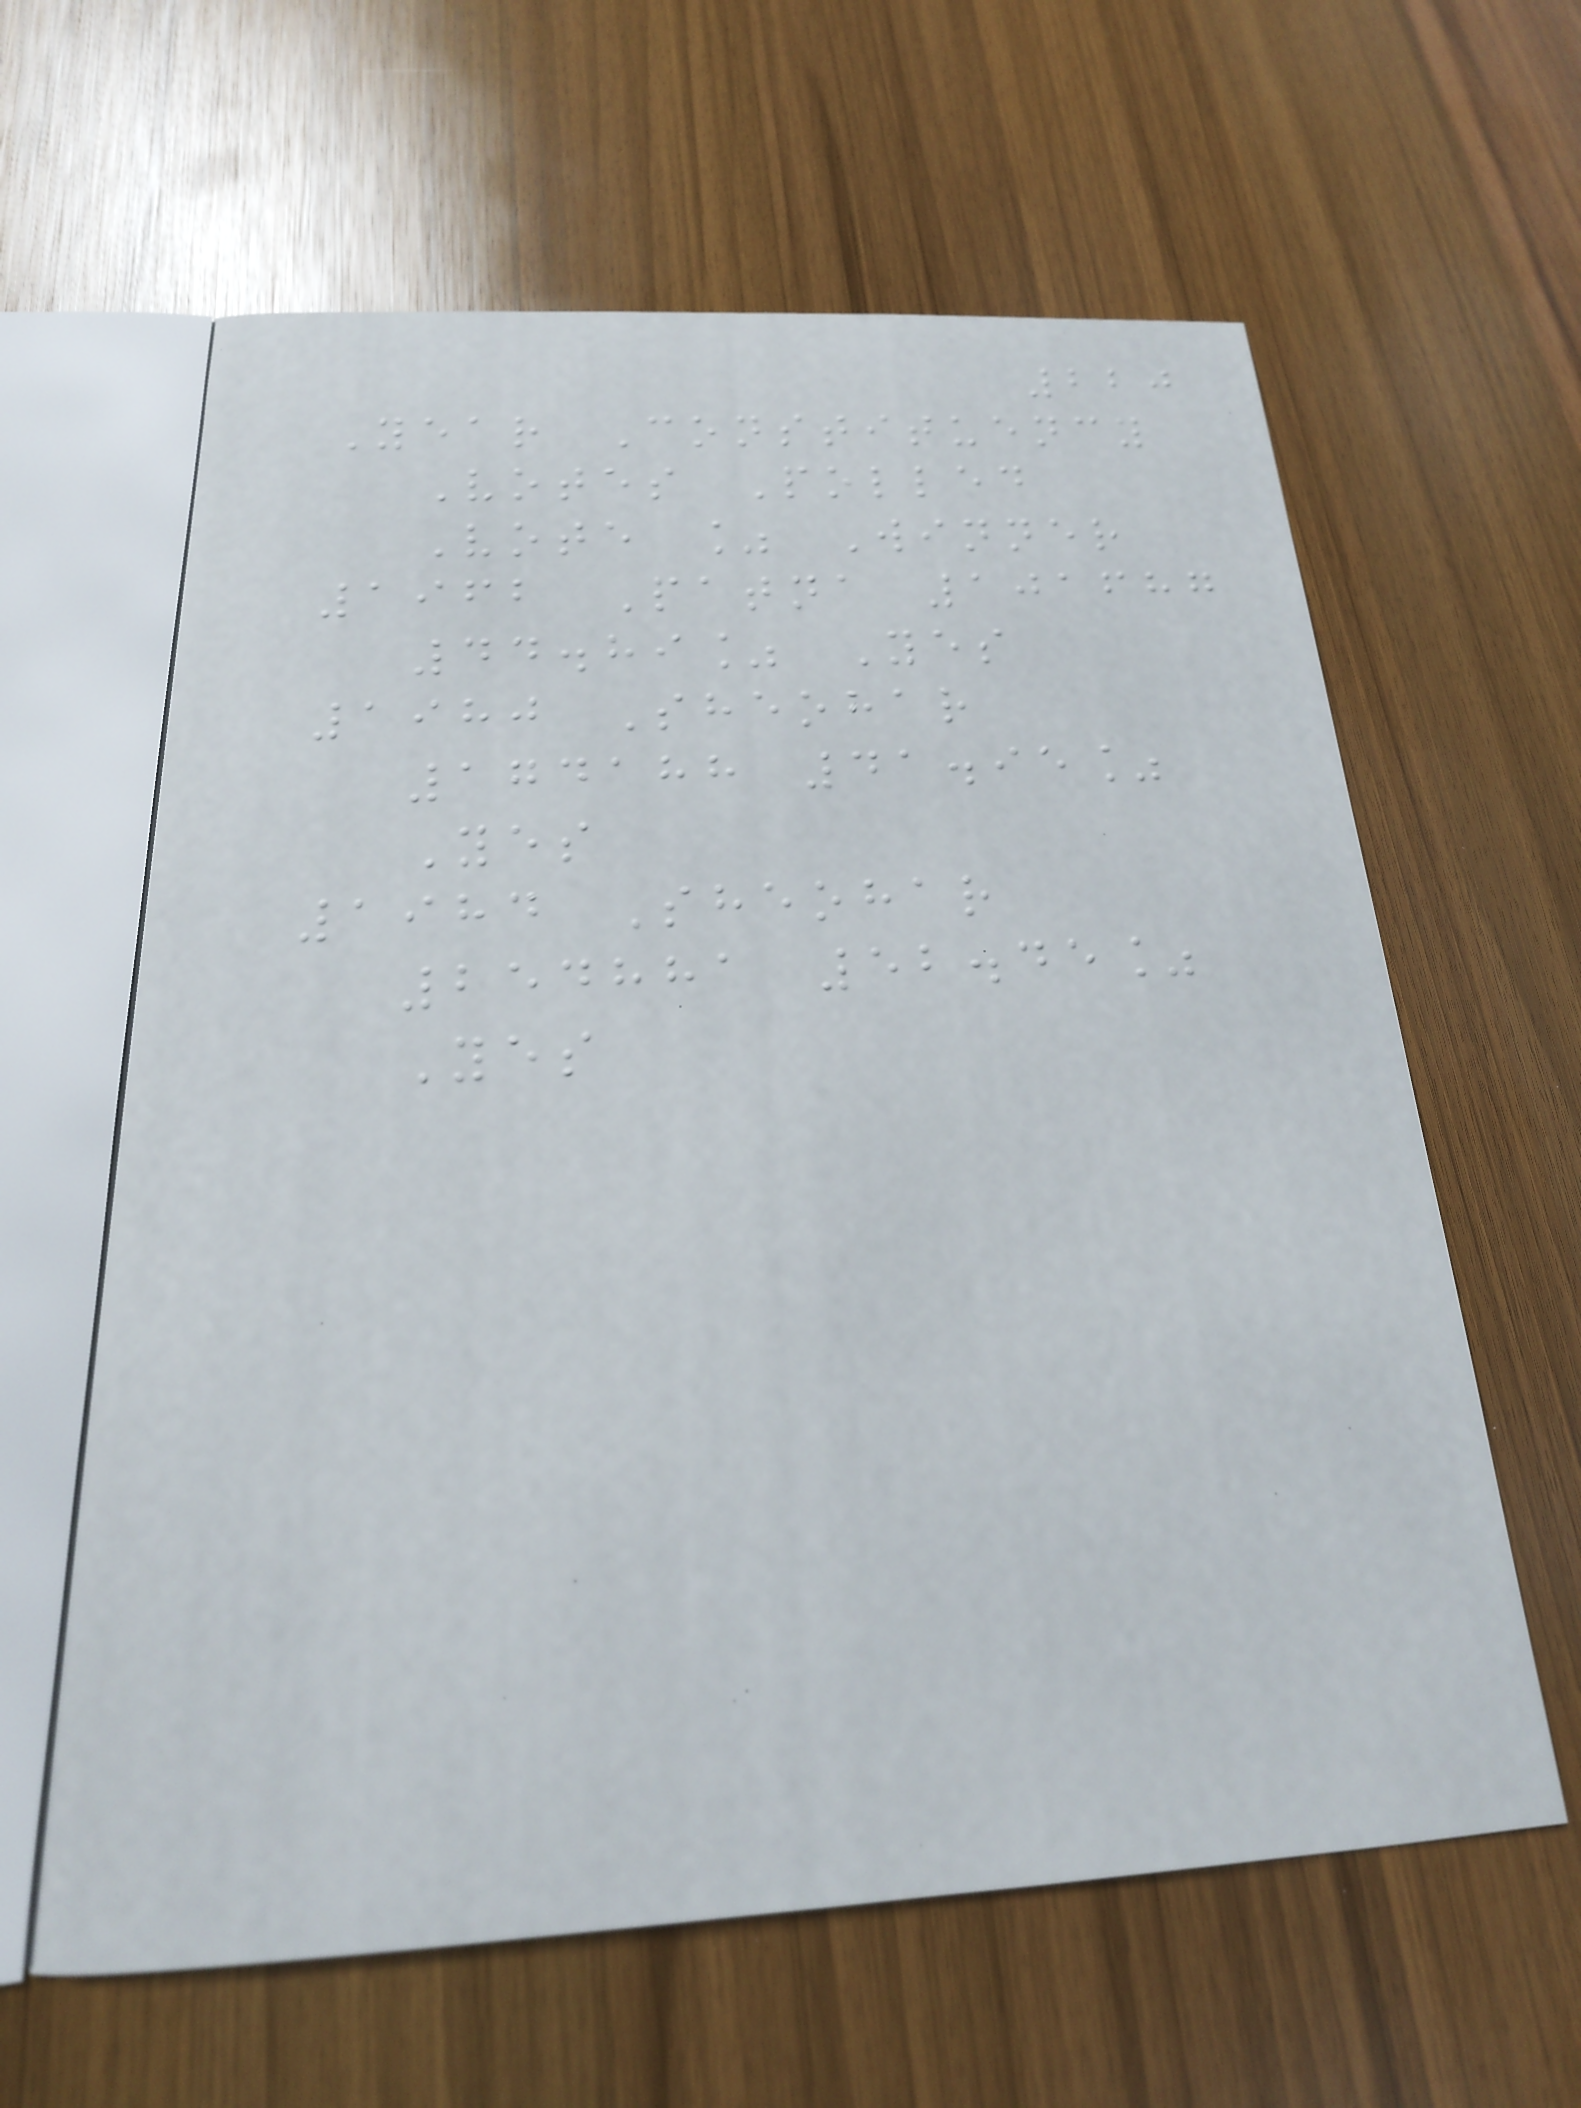220
Year Constituency
Votes Polled
Vote % Winner
1962 Patna 101687
44.89% Yes
1980 Sheohar
174188 41.95%
Yes
1984 Sheohar
254881 52.45%
Yes
